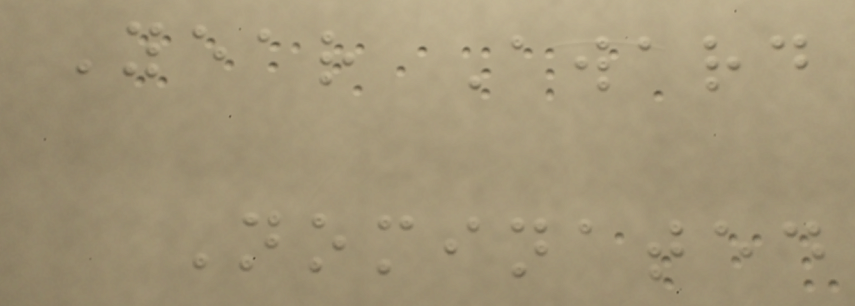Year Award
Nominated
